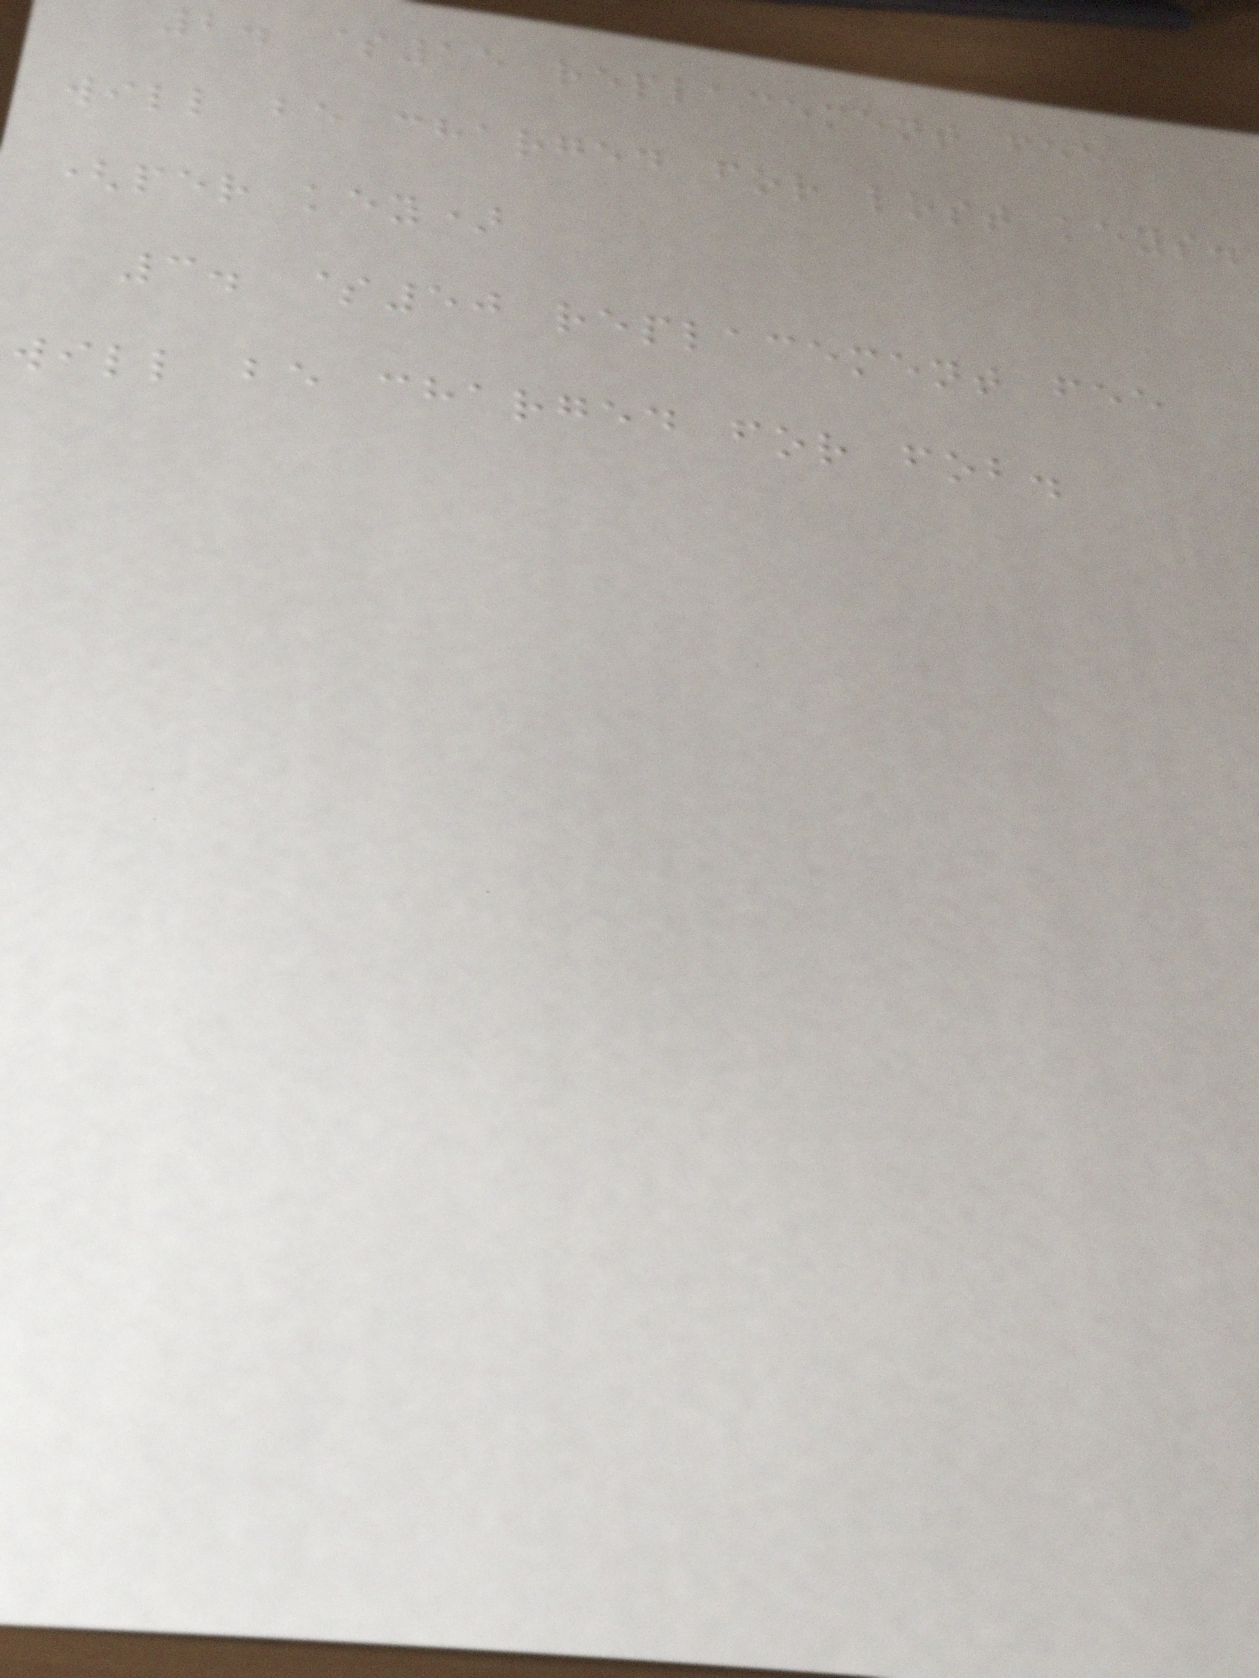2. $15 replacement fee
will be charged for lost keys.
(per key)
3. $50 replacement fee
will be charged for fob.
